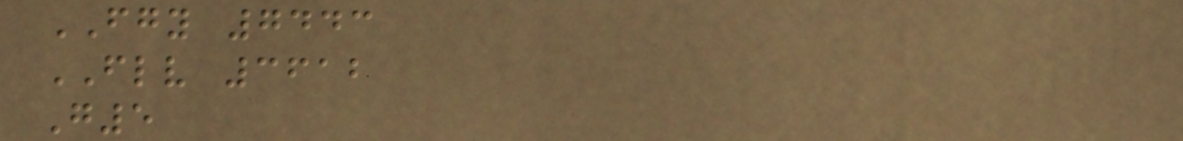FGY 7443
FLV 3612
G5
